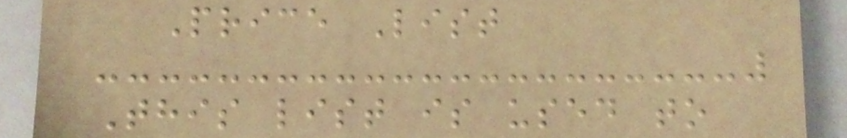Price List
This list is used to
